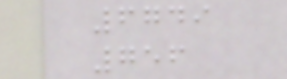6749
756
